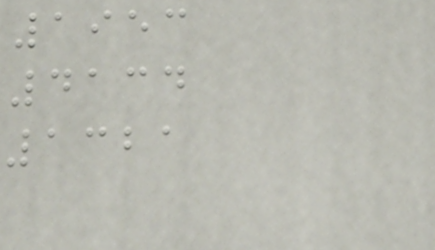1953
4134
1321
